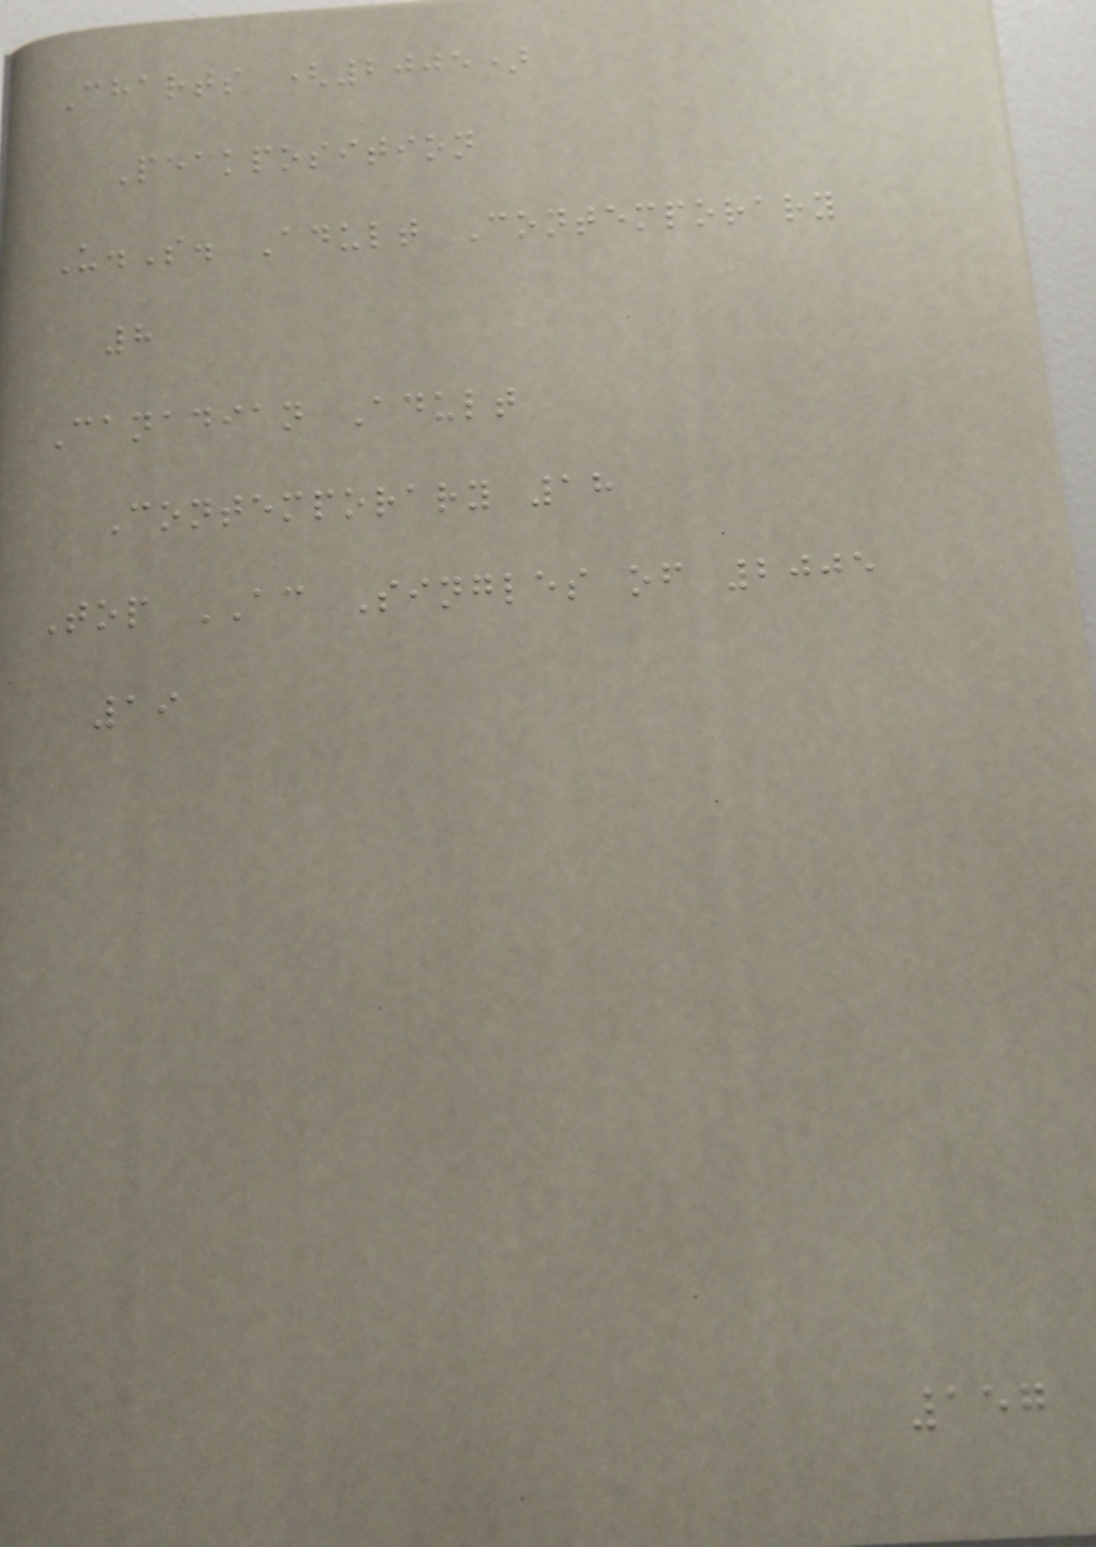Charts (2005)
Peakposition
U.S. Adult Contemporary
8
Canadian Adult
Contemporary 18
Top AC Singles of 2005
19
157
